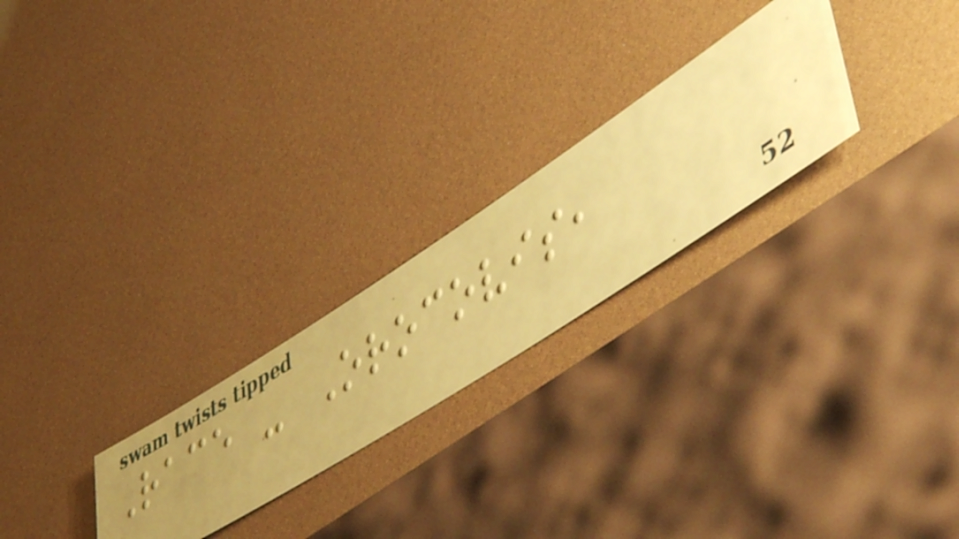Race - Orocovis,
